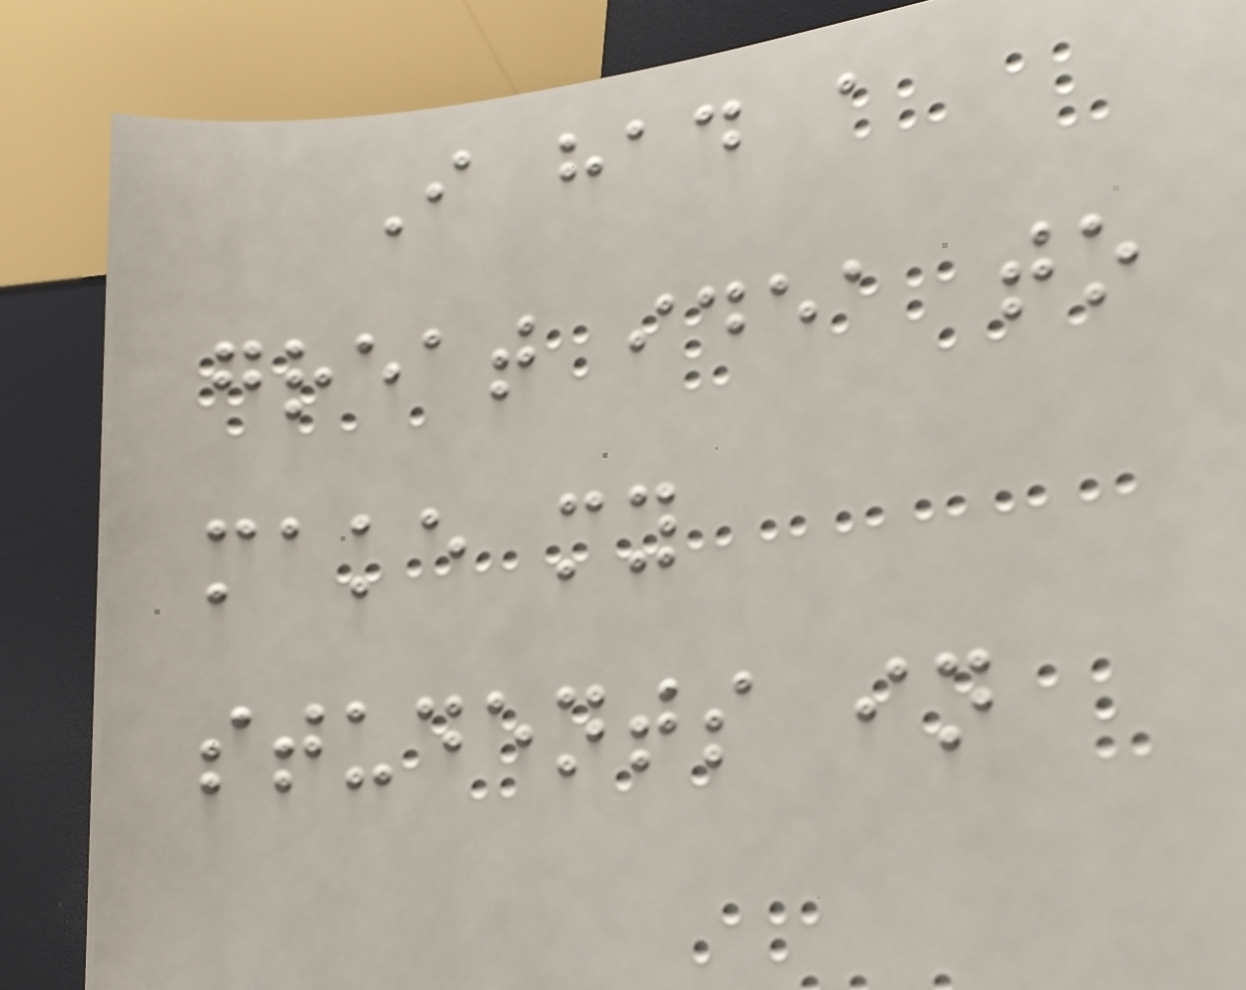I had a
great idea to
make my
students in
